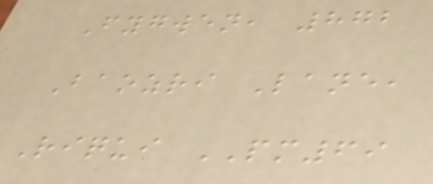Fygwen, 872
Baozri Lane,
Riqui PM69
